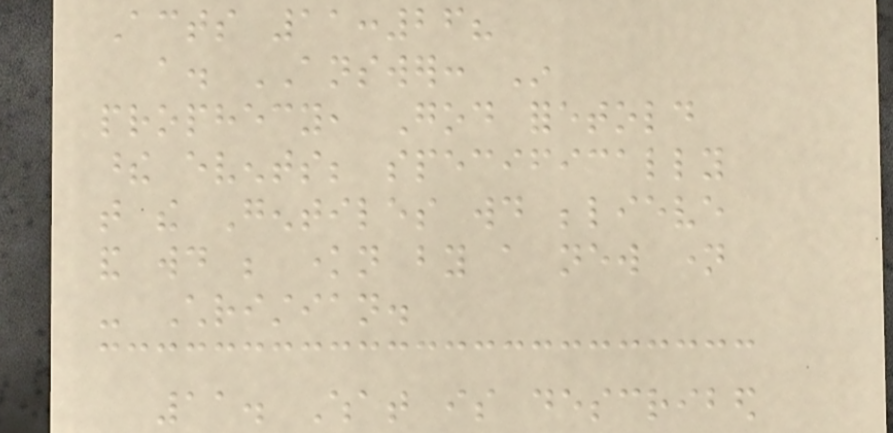Acts 11:26?
a. ANSWER: In
prophecy, God foretold
these events; specifically
that the Gentiles would believe
and would be known by a new name
- Christian.
11. What is described
